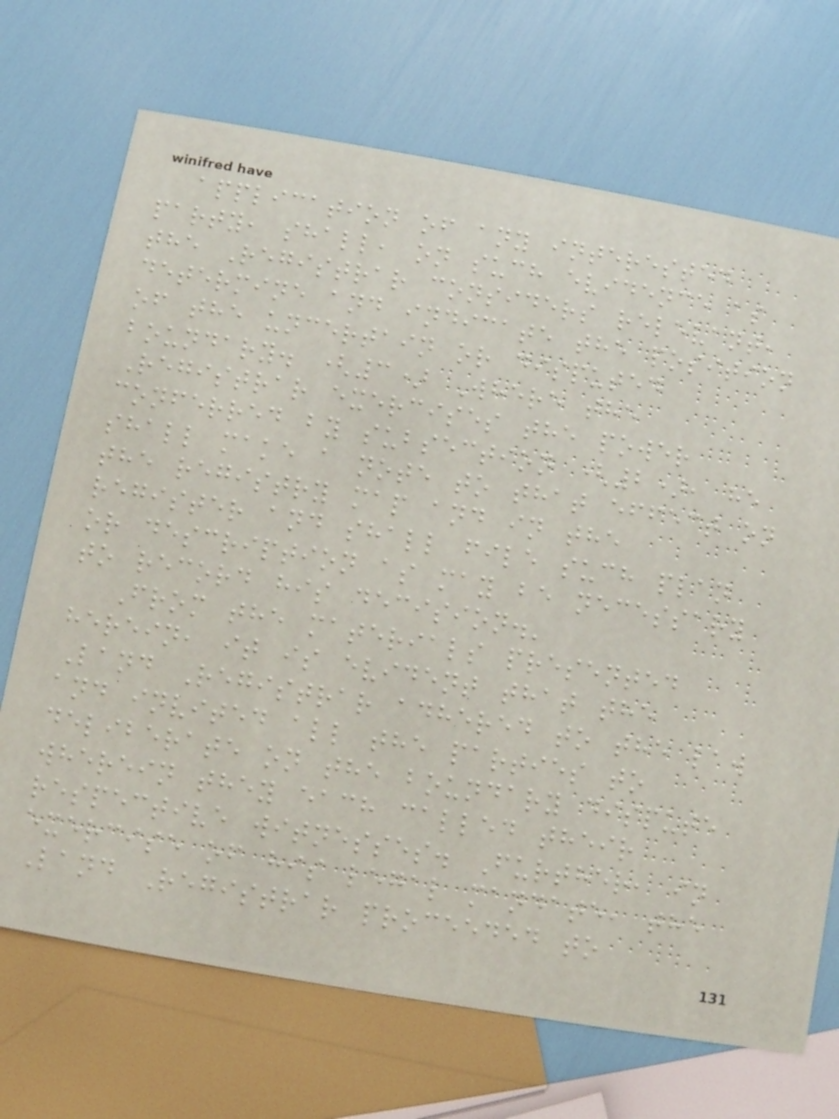application of any interested
party, shall, on such evidence as
the Registrar considers relevant,
determine and indicate the position
of the uncertain or disputed
boundary. (3) Where the
Registrar exercises the power
conferred by subsection (2), he
shall make a note to that effect on
the registry map and in the
register and shall file such plan
or description as may be necessary
to record his decision.'
From the materials presented
herein, it is evident that the
Land Registrar adhered to the law
and invited all the parties to
deliberate on the boundary dispute
wherein they each called their
respective witnesses. Further, in
exercise of his legal mandate, the
Land Registrar proceeded to
